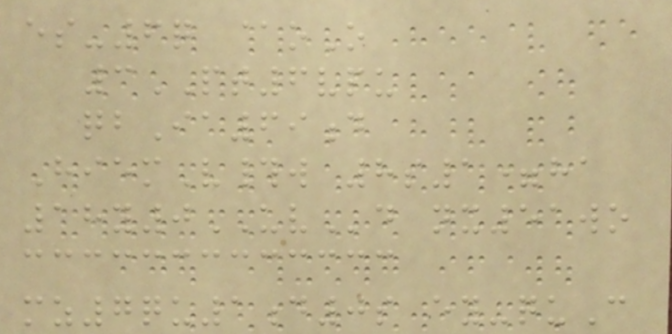es-6q @oO
3PT6vpu
qbIa69d
HiemV#w 8s1=ha
18y0UVd nx51wo
mz7qu1d0s ey-quC
